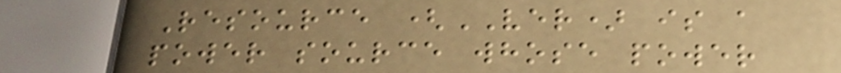Resource (VER) is a
power source whose power
